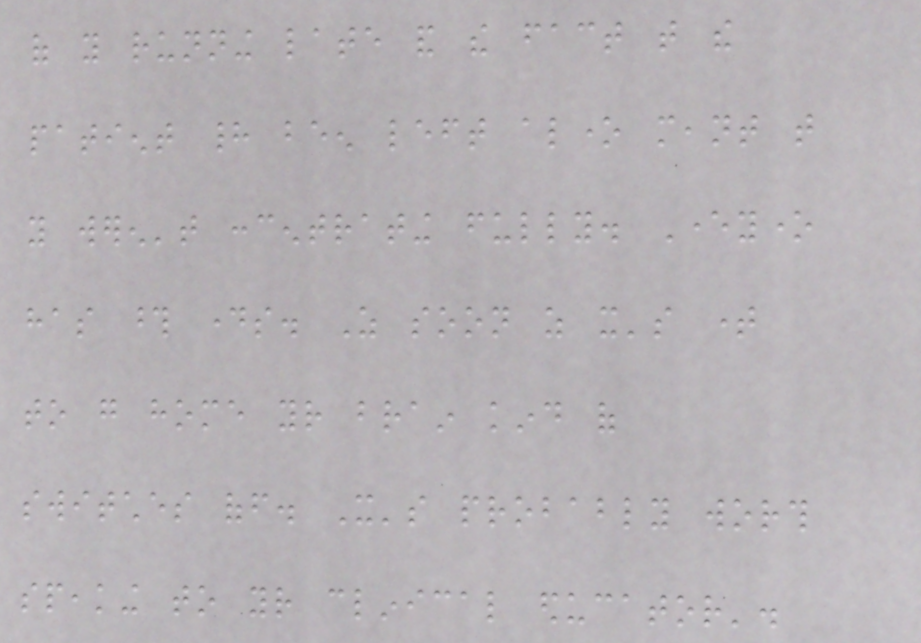of you running late and the fact that the
patient had been left alone meant that
you weren't concentrating fully. Everyone
has those days. As soon as it's time
to go home your brain kind of
switches off. It's probably worth
speaking to your clinical educator'.
